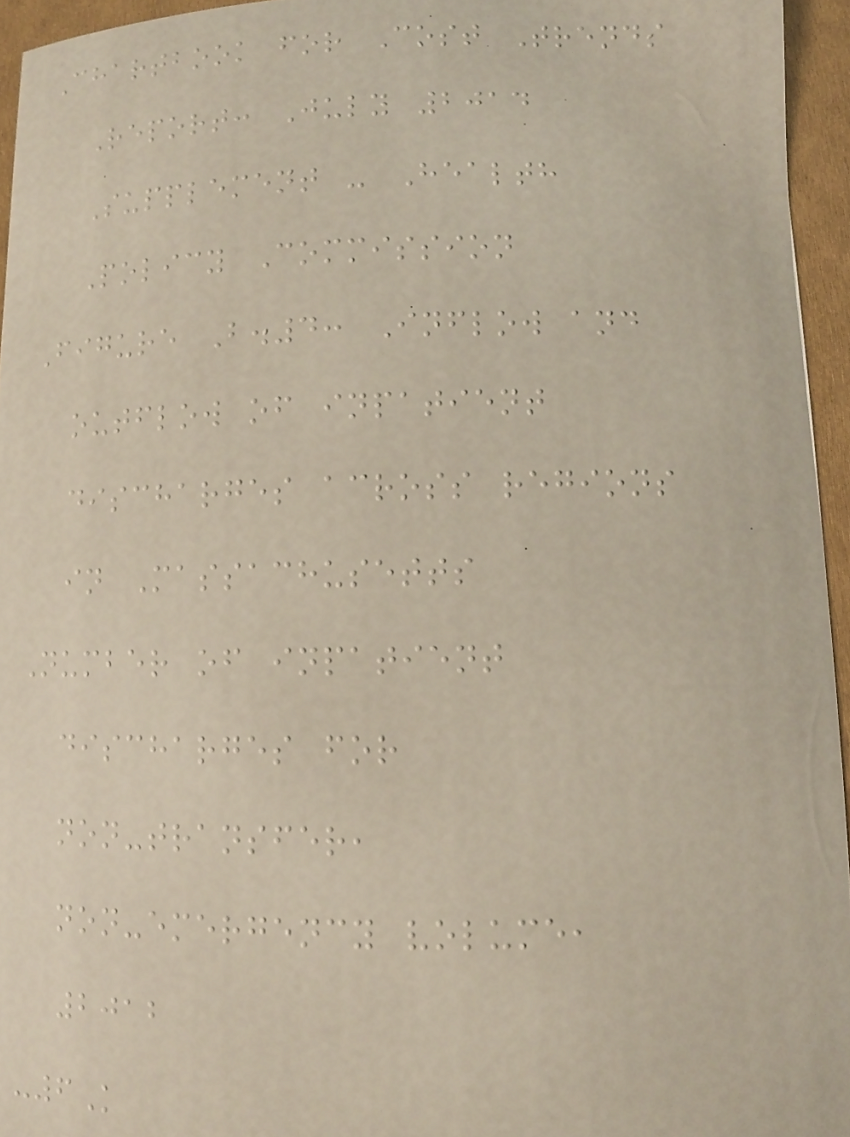Chartbook for Cost Trends
Report: July 2014
Supplement - Health
Policy Commission
Figure B.4: Inflow and
outflow of inpatient
discharges across regions
in Massachusetts
Number of inpatient
discharges for
non-transfer,
non-emergency volume,
2012
-6K
